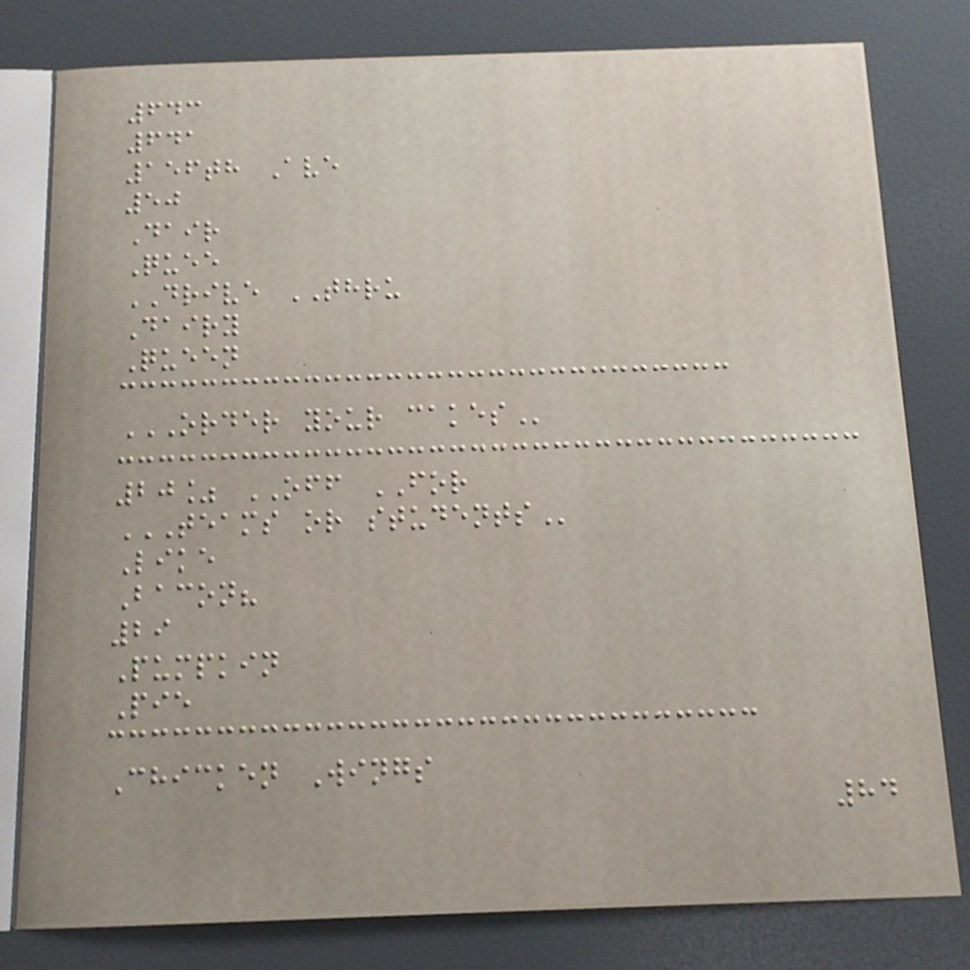643
641
156th Ave
50
Dair
Quee
DRIVE THRU
Dairy
Queen
ORDER YOUR CAKES
20% OFF FOR
TEAMS OR STUDENTS
Like
Bacon?
29
Pumpkin
Pie
Chicken Wings
84
